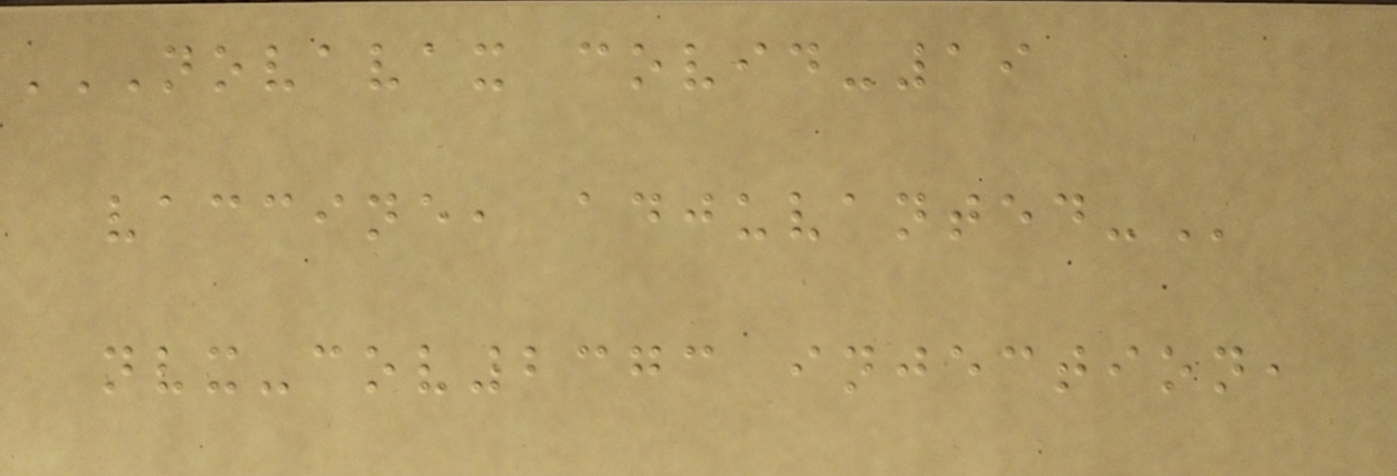NOVAVAX COVID-19
VACCINE, ADJUVANTED-
nvx-cov2373 injection,
